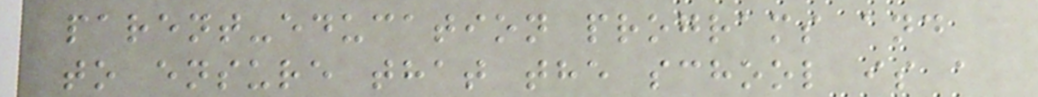parent-education programs and
to ensure that the school is a
